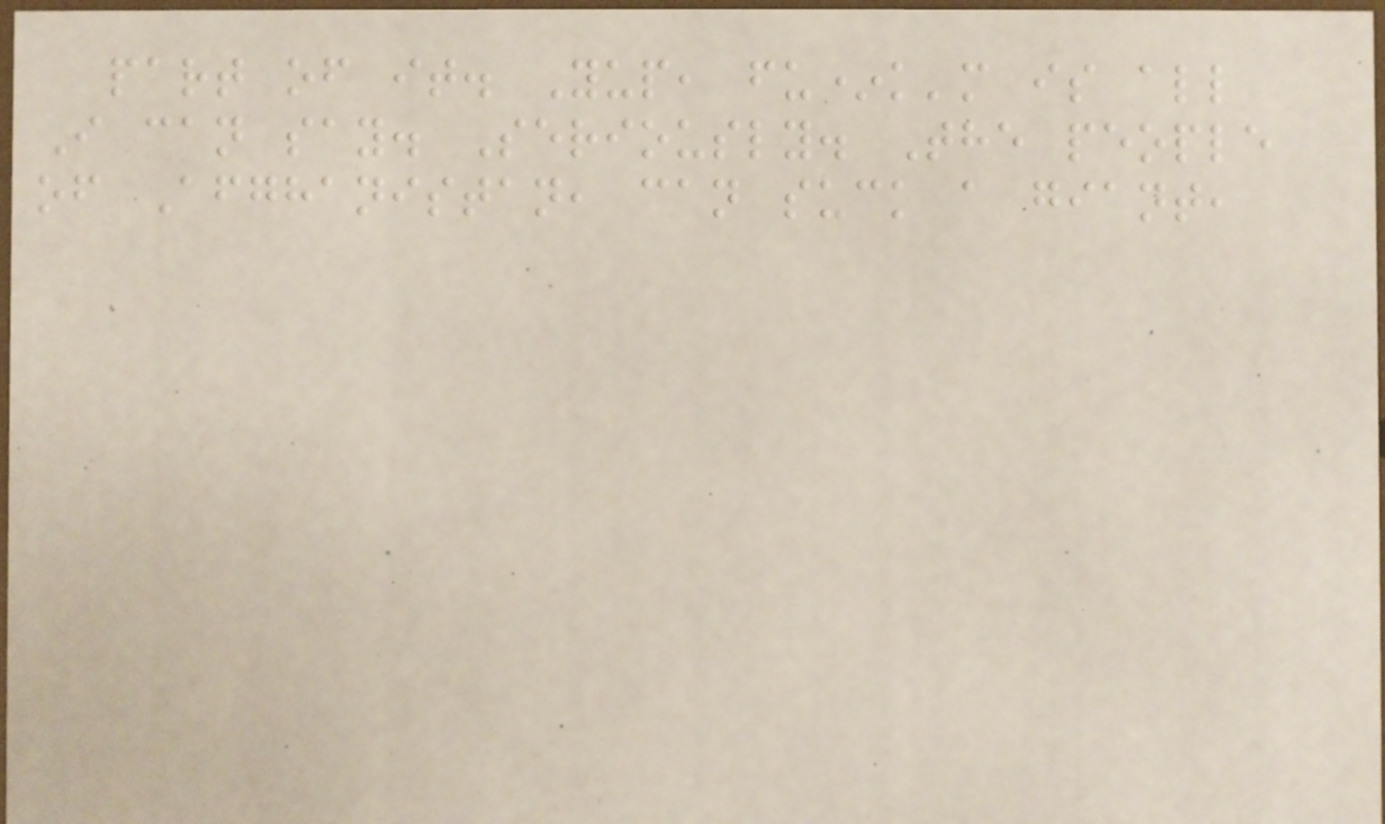part of it. Yup, fu*k'm is all
I can say. Seriously. The people
of Afghanistan, can suck a giant,
